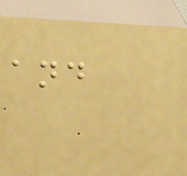and
